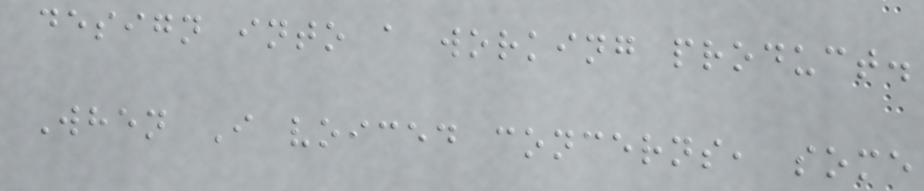design into a working product.
When I voiced concerns, some
